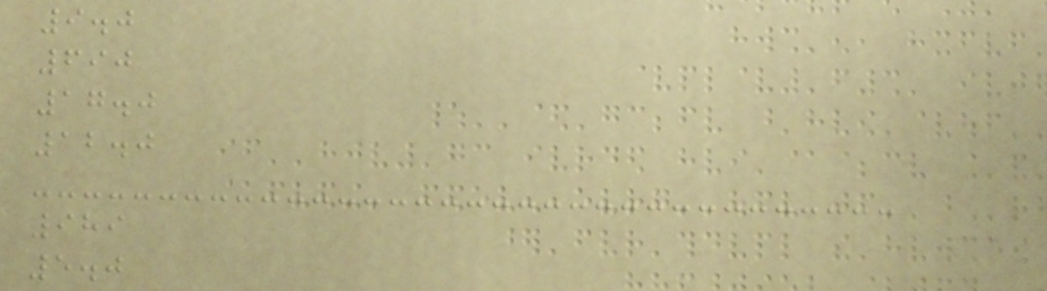9.0
690
17.0
12.0
989
5.0
